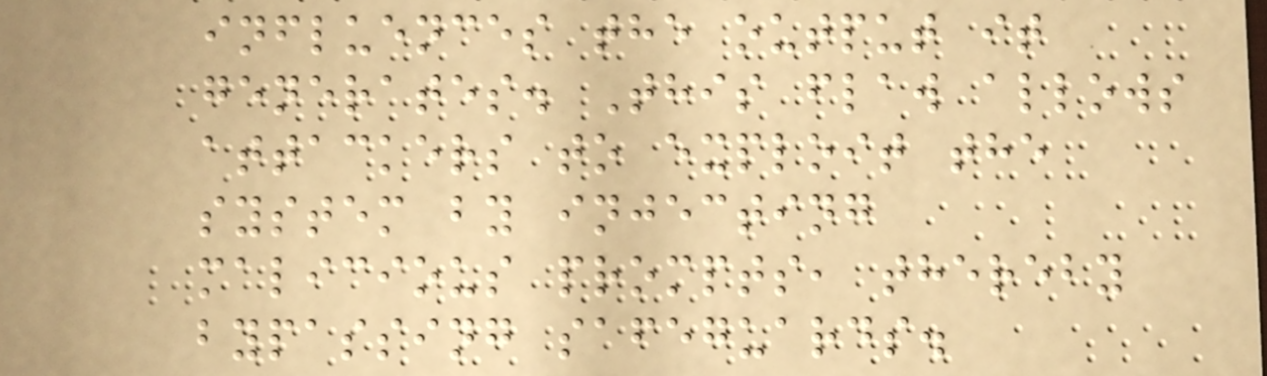influences the output it
generates. This flaw allows
attackers to exploit the
system by injecting
malicious prompts, thereby
bypassing safeguards.
